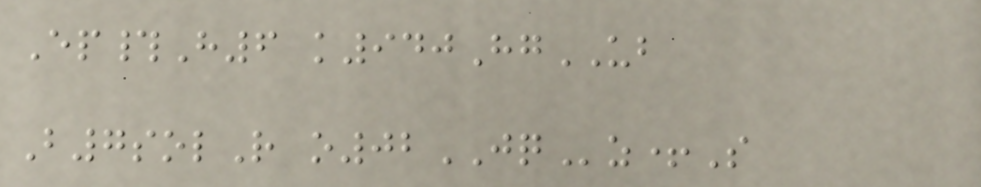Ep#H6 k940HgUB
B7solR o02JQz+S
